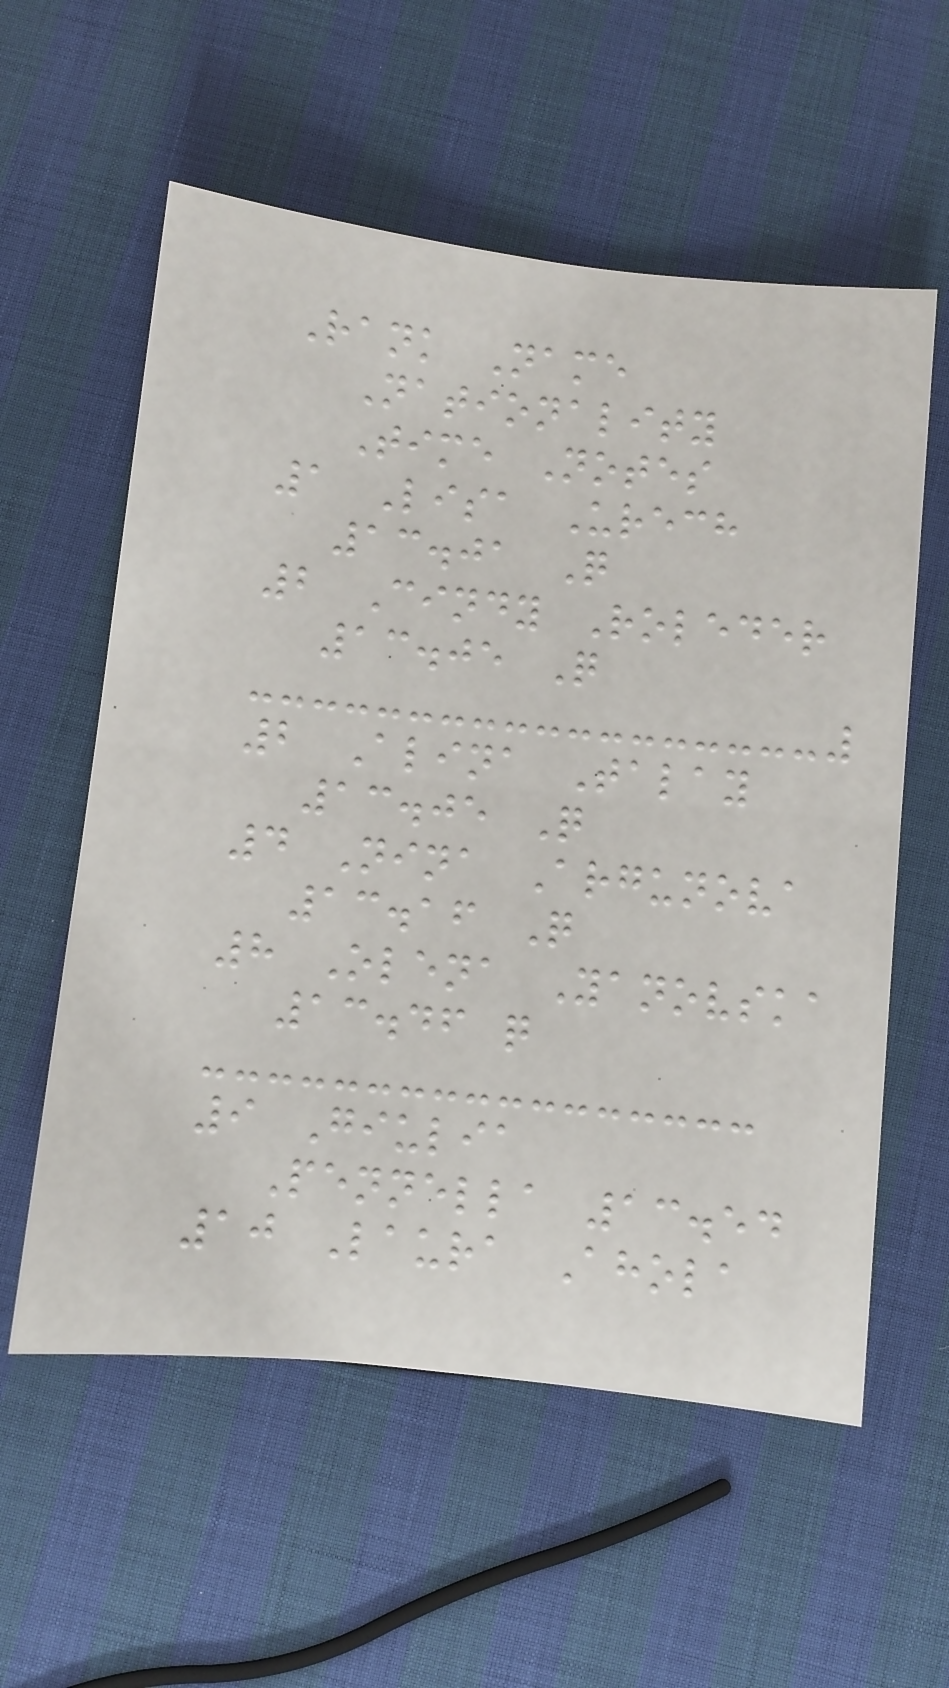Rank Name
Nationality
Time Notes
1 Lisa Urech
13.01 Q
2 Cindy Roleder
13.05 Q
2 Alina Talay
13.05 Q
4 Nina Argunova
13.16 Q
8 Olena Yanovska
13.46 q
9 Giulia
Pennella 13.54
10 Laura Ahola
